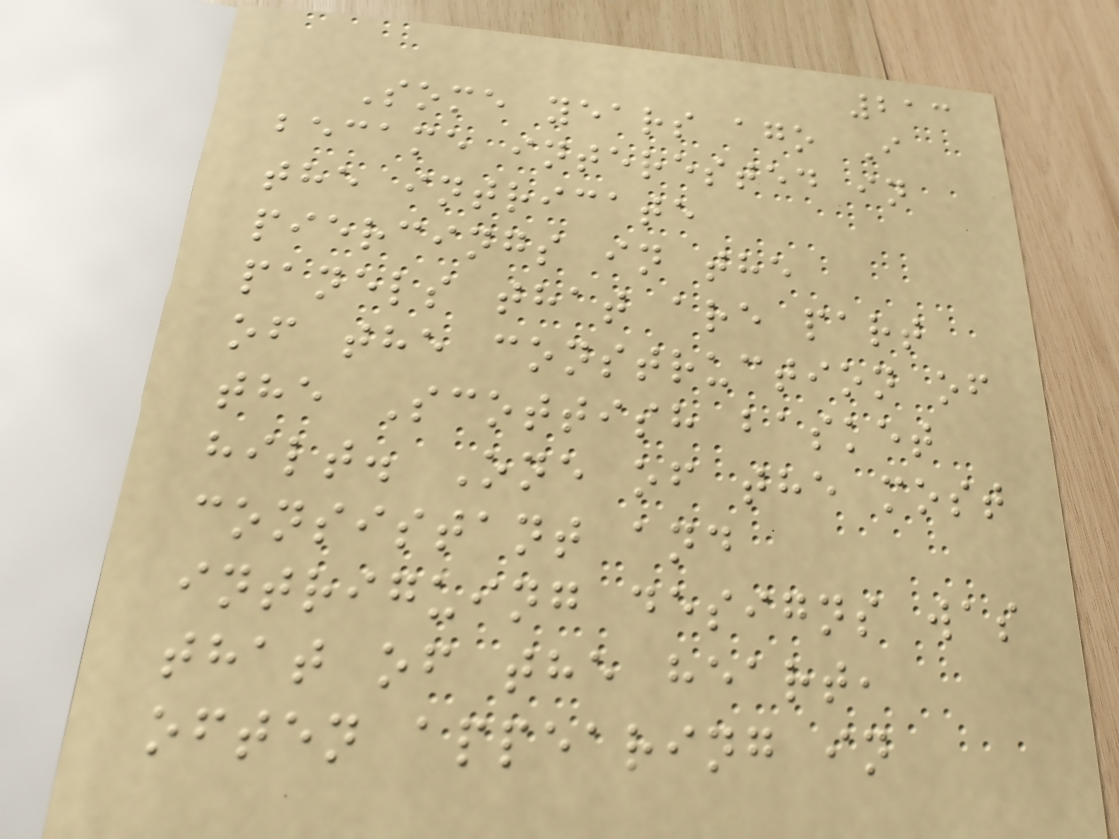213
Some years ago I
became interested in
the intricate
piercings in the
panels that are part
of the construction of
the Scottish basket
hilt. One of the most
consistant and
intriguing designs was
that of the heart,
often appearing in
